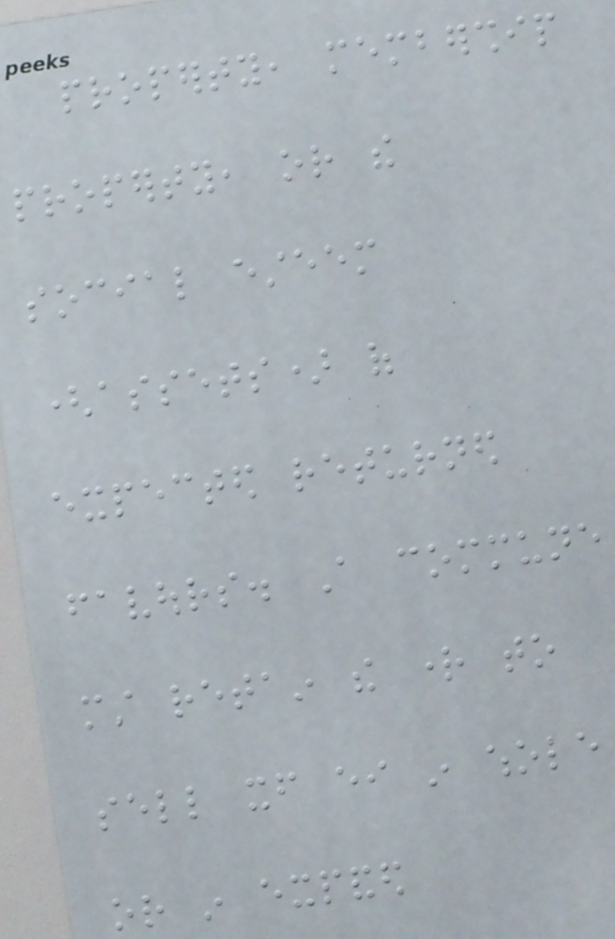property, membership
property, or the
social esteem
(assets) of
expected returned
favours. A commune
must retain the right to
sell itself either in whole
or in expanded
